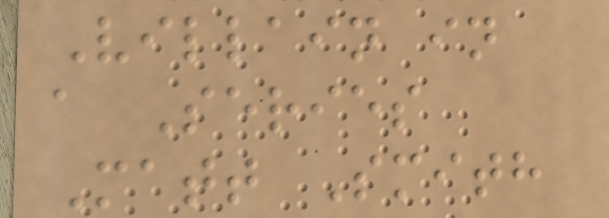Villain in
a Series
Matt Smith
